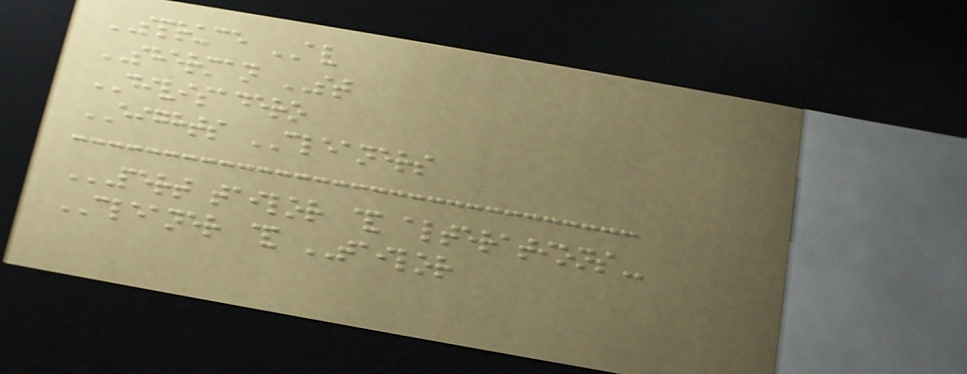SPRUCE AV
SHERMAN ST
DIVISADERO
EIGHTS CLEANERS
PERT TAILOR & ALTERATIONS
CLEANER & TAILOR
